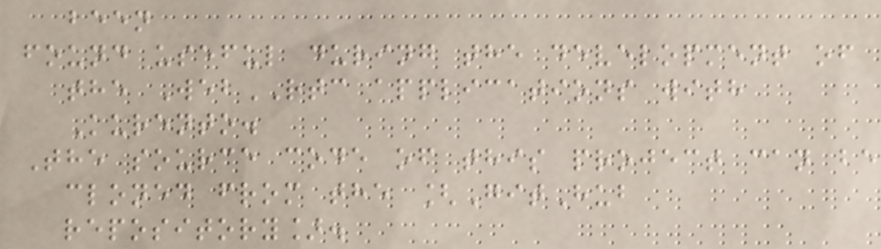been
found useful during the development of
the WebRTC applications with
Kurento.
The source code of this project can be
cloned from the [GitHub
repository].
